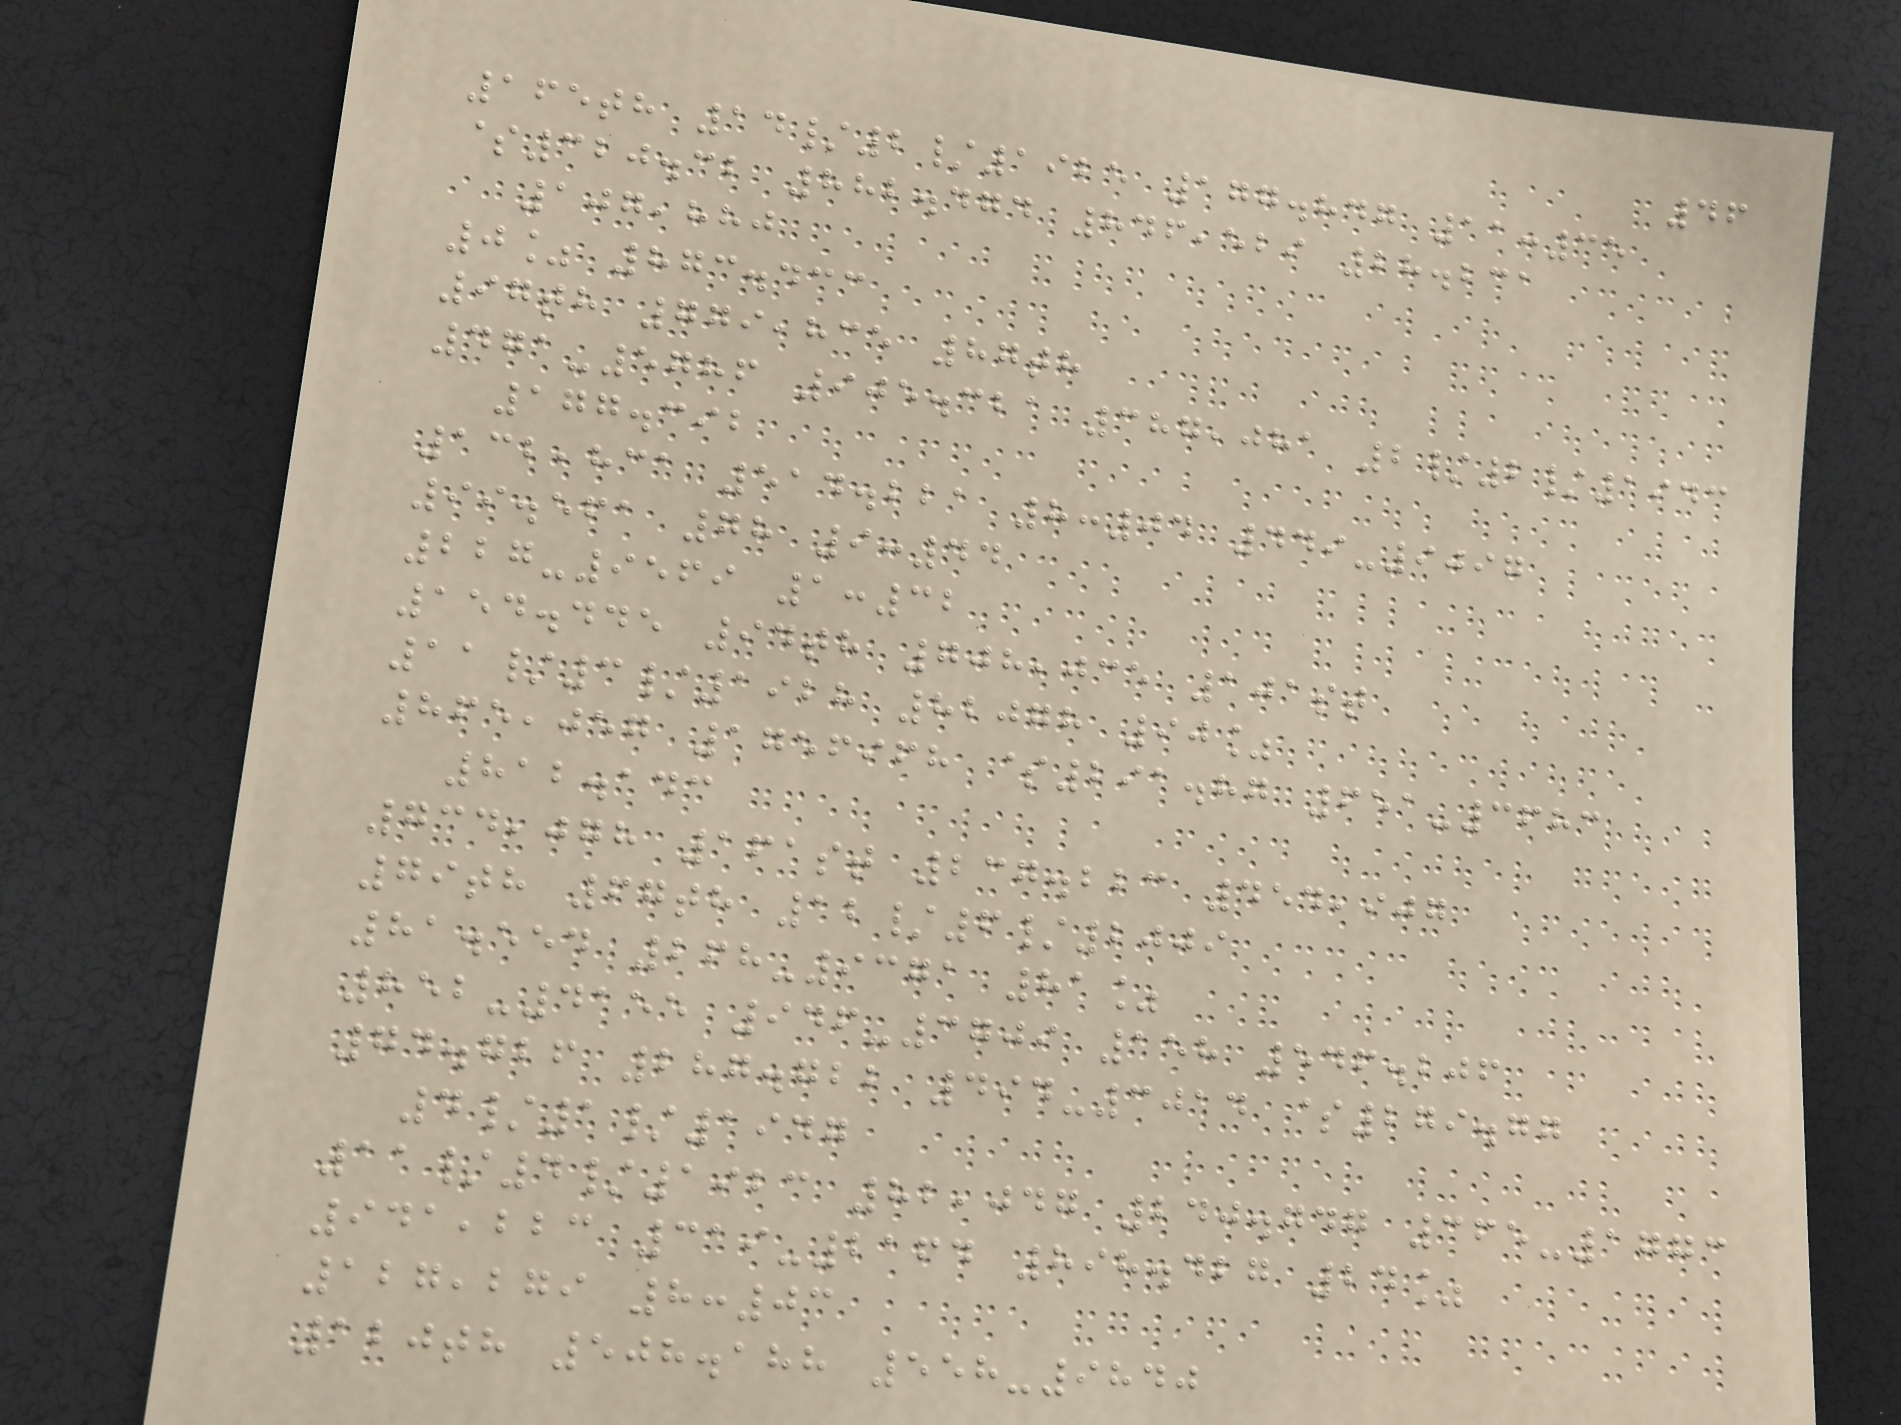46
165th 14/2/1925 177.847 11:35
$320.32 882.474 846,529 28.231
107,880
0% 873.433
97th 779,835 87th
471-5786 905.321 387,081 2/2/1943
177.392
132,831 514.221 8:04 449-9097
99.561 78 9:44
227-9569 1:32
154.445 94th 708,035 101st
11/3/1928 82078 90%
865,057 1756968 $291.87 651-3683
812.143
734,078 161st 237.223 454,907
79th 67th 12/6/2009
81.554 268-9371 81%
852-4155 946-3709 158 546.206
74.726 287.722 494-3014 $279.77
4/1/1947
11/4/1923 82,047 240.747 365-1773
941,223 319-2164 898.427 24%
127,279 8:03
120th 508.188 558-9840
